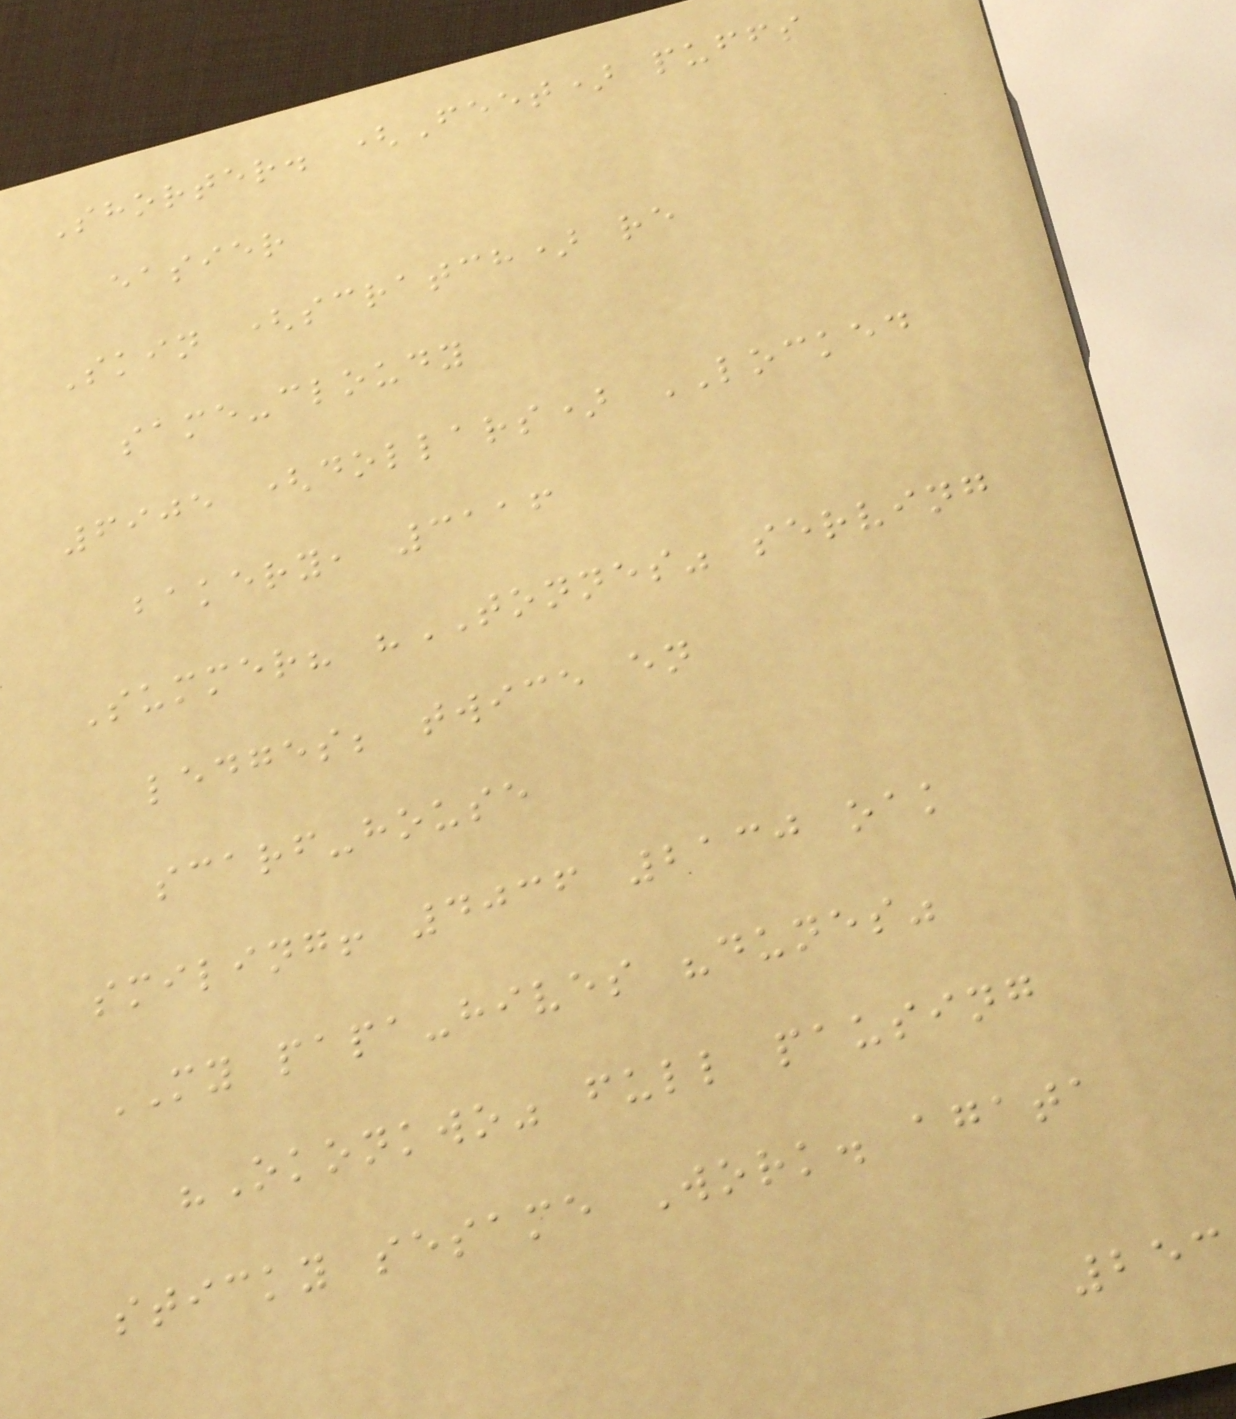Shorter. (Feet) puffs
easier
Skin (scratch) re
same-cloudy
6905 (dollars) LOCKED
bakery, 3116
Summer? "TONNES" serving
ledges; twice en
scarf-house
smiling! 4036 2130 oak
MY papa-hives "dunes"
"Okonkwo" full pausing
sticky sesame Work. agata
253
